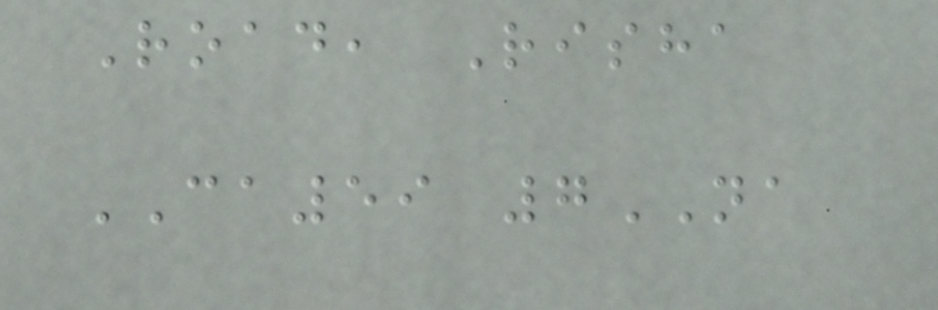Road, Risha
CA59 7NA
